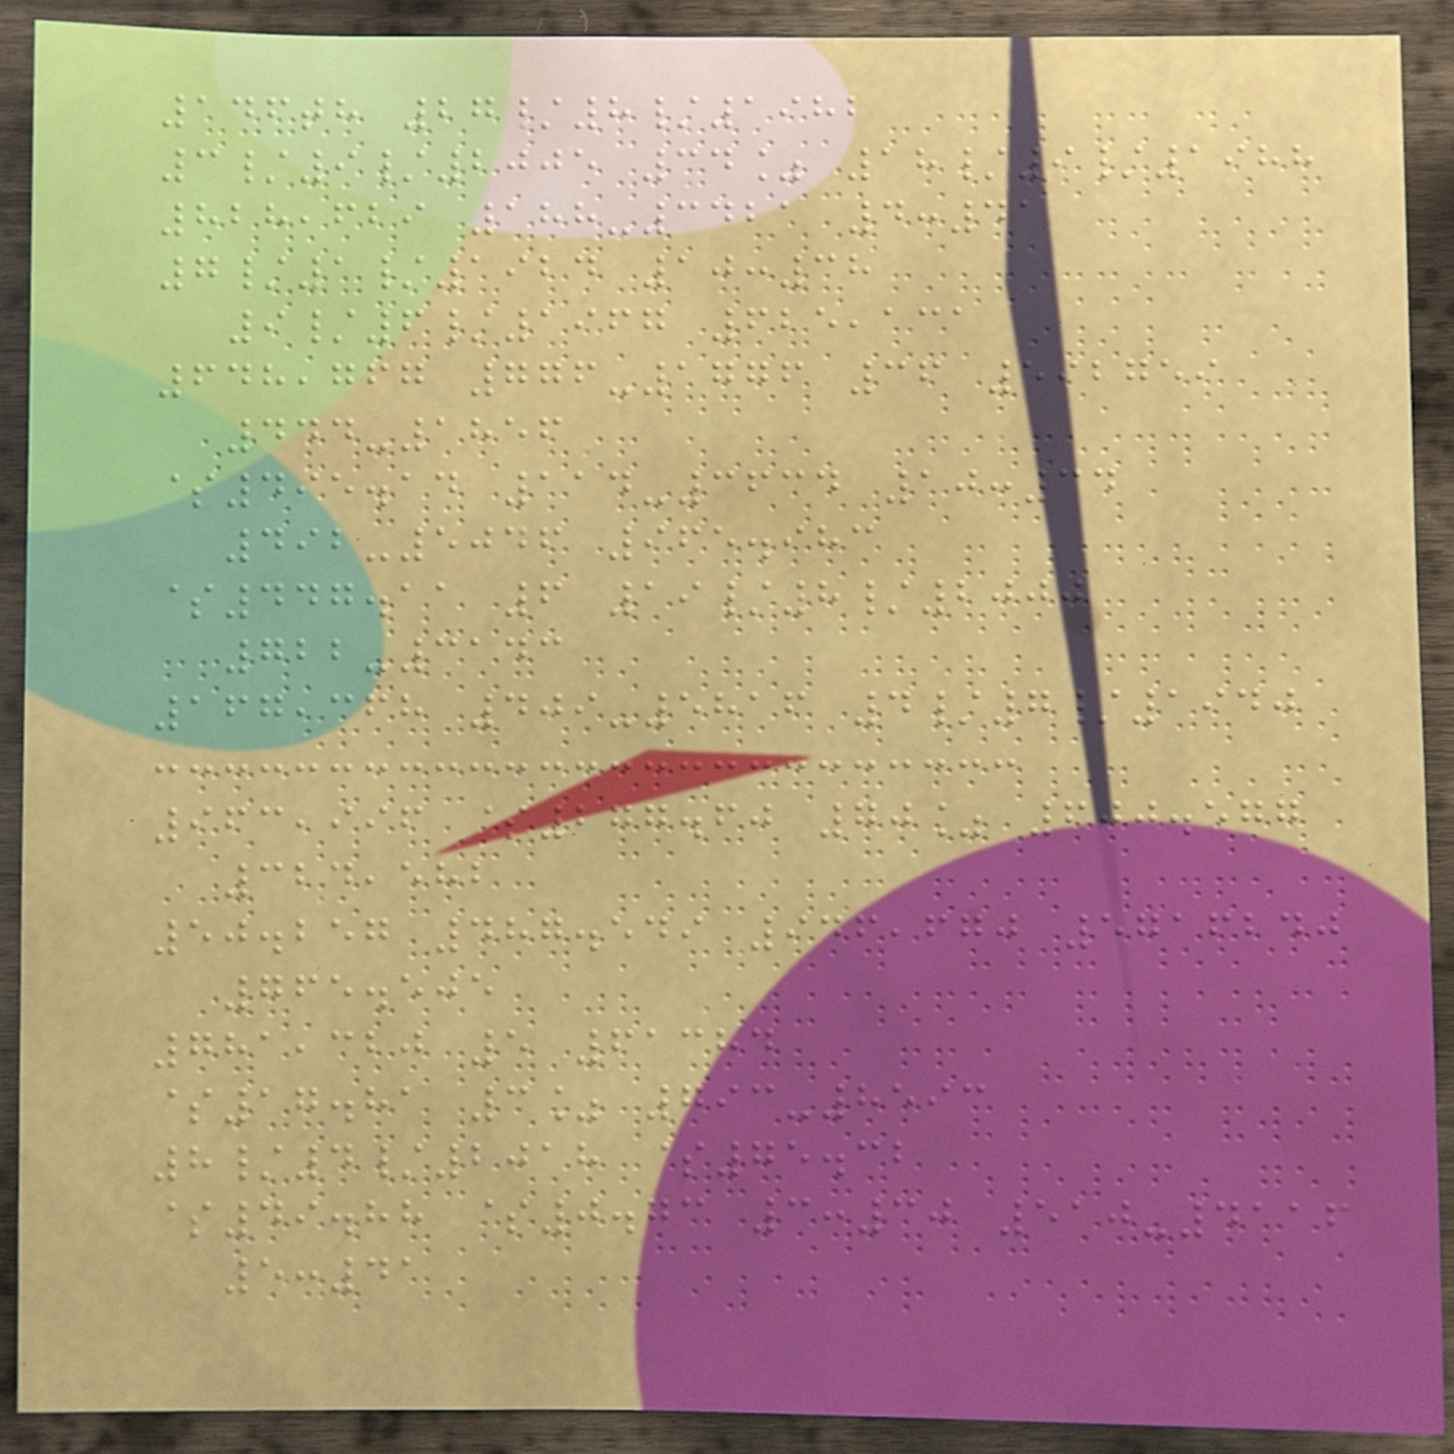146th 27/8/1982
3/9/2005 34% 18/9/1988
828,629 188-3421 4:41
7/1/1924 10:38
9/6/1967 625,131
648,767 776-1776 36 592759
444-1856
$495.14 114-3634 10:34
492-5046 965.983
$447.11 6 19/8/2000
722-3143
167,368 409-5816 4/7/1940
963,996 $277.60 70% 600.577
324,582
50.257 487.549 946,670 5716240
765.505
781,320 5 61384
$17.81 3% 793-8593
8/4/2018 $75.32
$49.88 $0.73 3:30 510-4116
5:41
